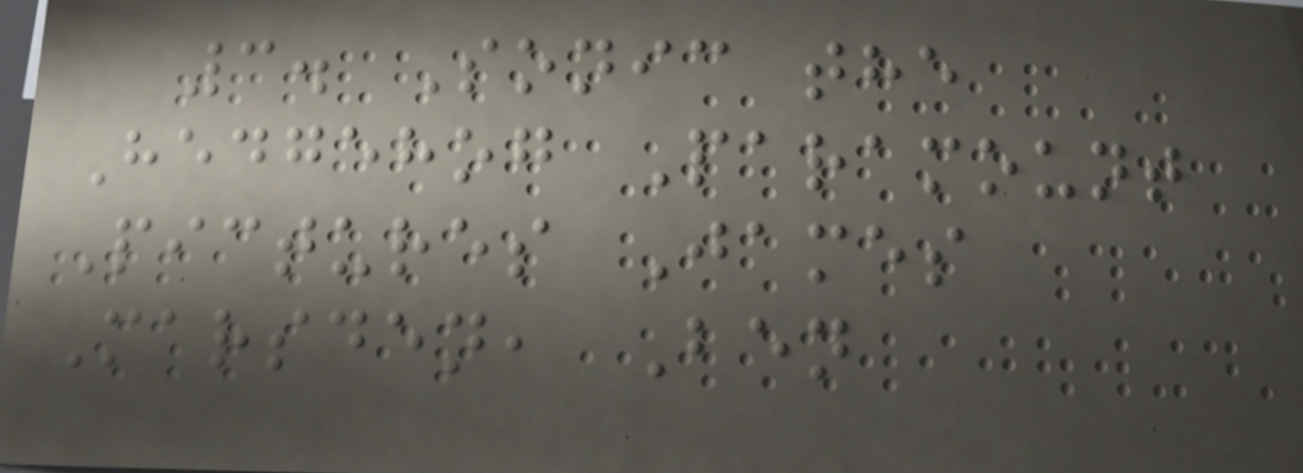3. Sonic the
Hedgehog Paramount
Pictures James
Marsden, Ben
